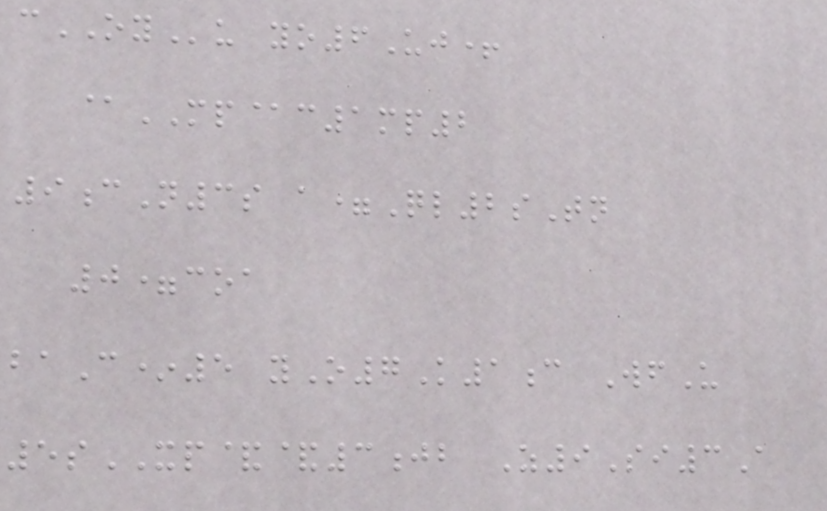cOYu yo6Uj+
@MP@c1mp2
9cN3s a=Ql2sTn
0=coa
baC*5 yO7K1c WfU
5sXP&&3jb Z9Si3A
